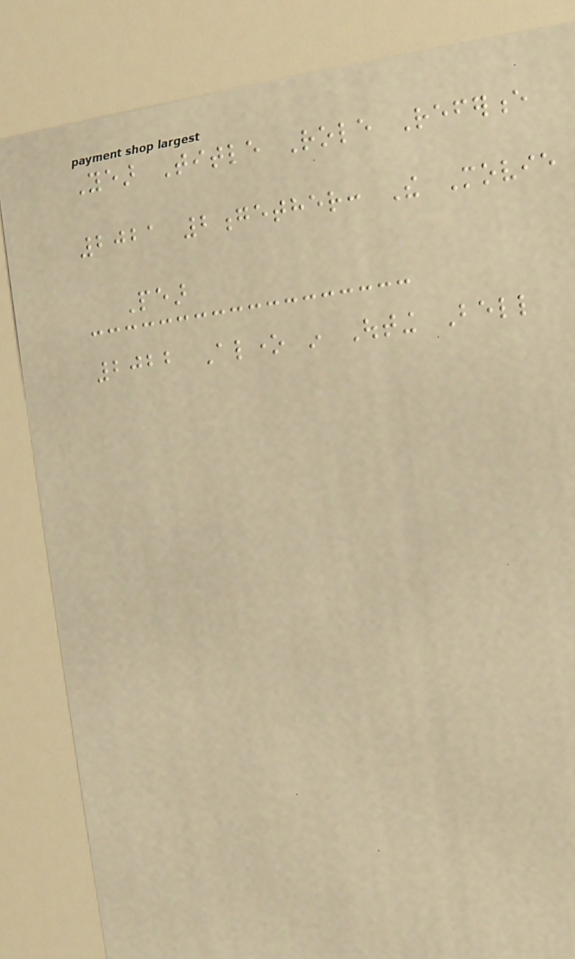Year Title Role Reference
2021 2gether: The Movie
Pear
2022 Alone in Outing Bell
